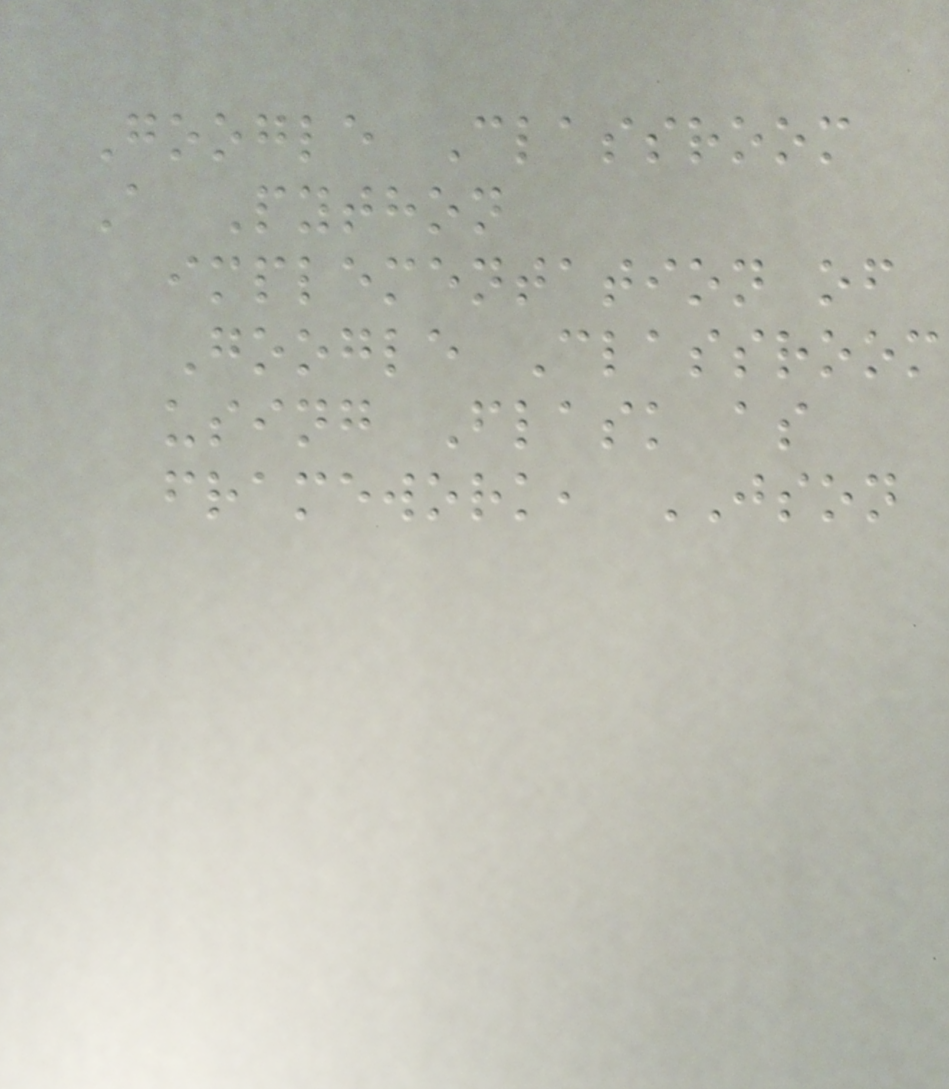Google Classroom
A Python
implementation of
Google Classroom
using Flask as
framework, JSON
